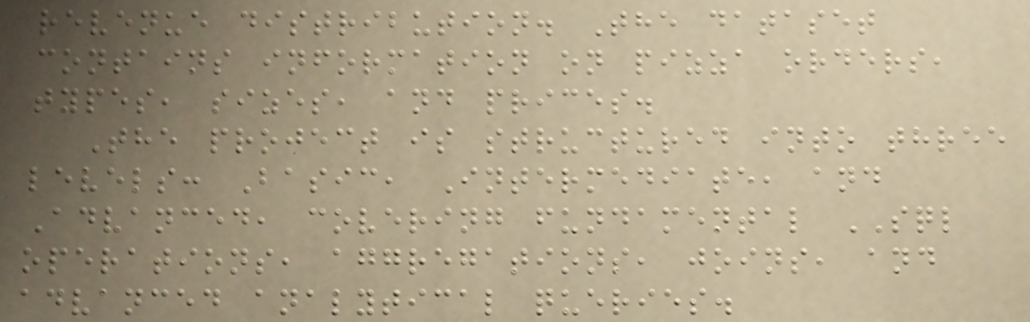revenue distribution. The dataset
contains information on pizza orders,
types, sizes, and prices.
The project is structured into three
levels: Basic, Intermediate, and
Advanced, covering fundamental SQL
operations, aggregations, joins, and
advanced analytical queries.
